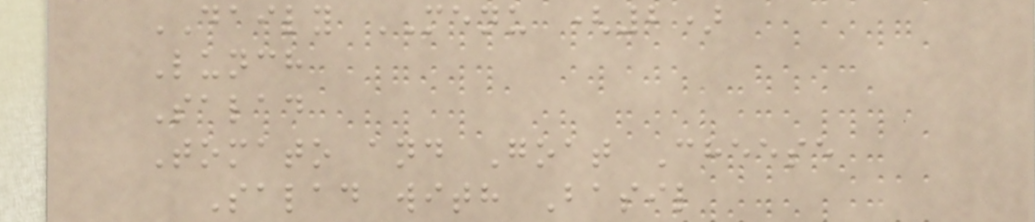DAILY MENU (2)
Lunch
Salad
Tomato and Goat Cheese
Salad with Basil
